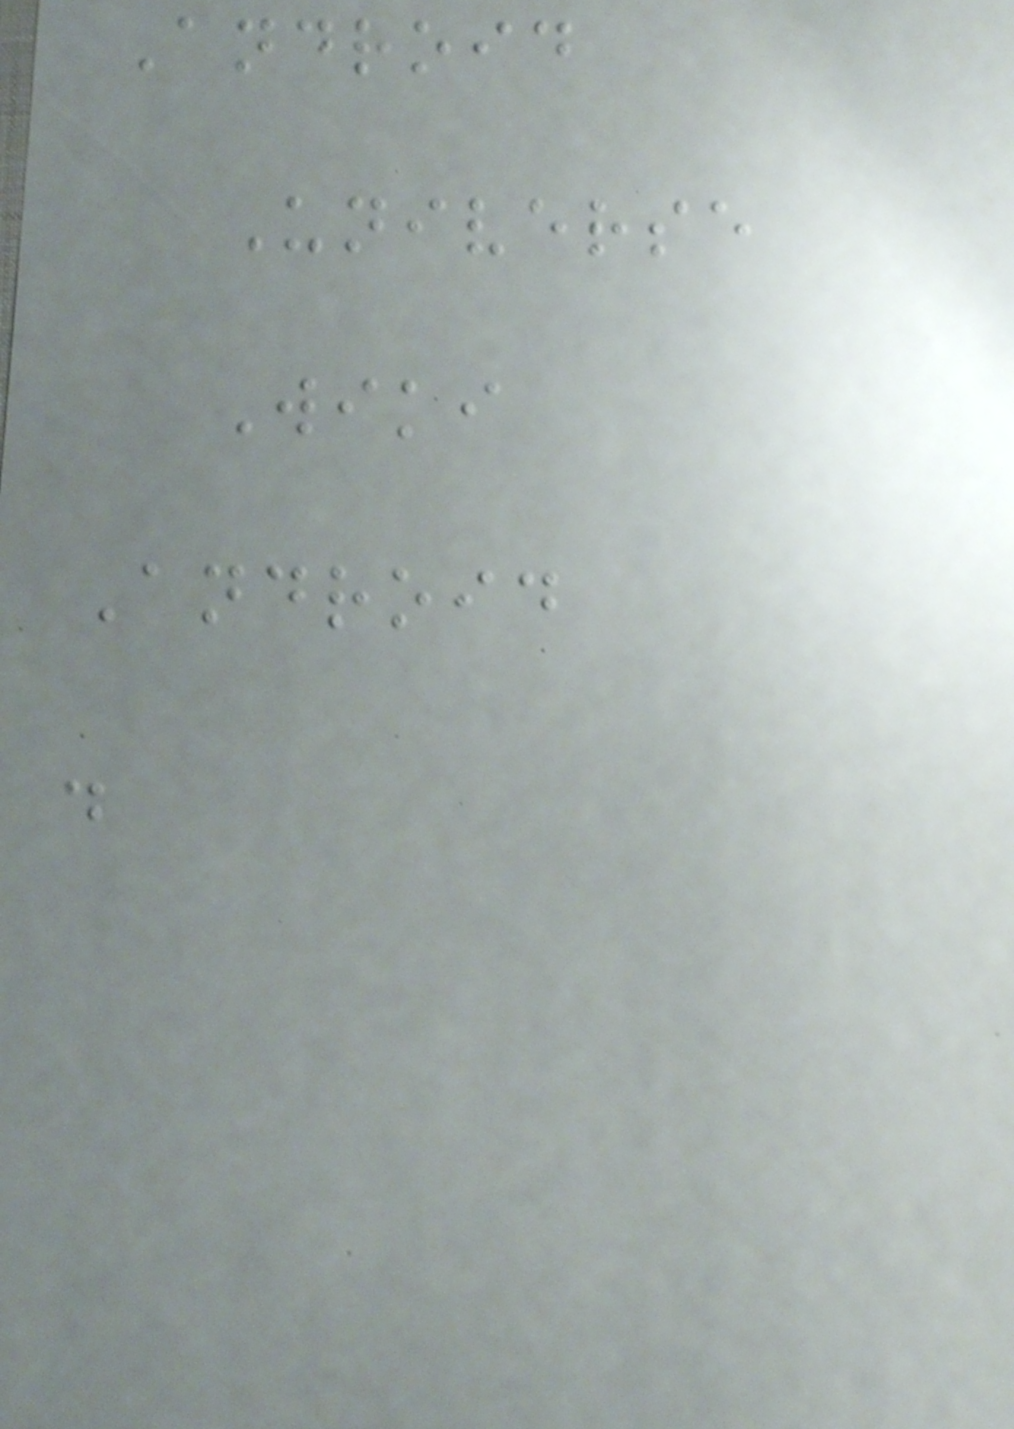Android
Universe
Wiki
Android
.
